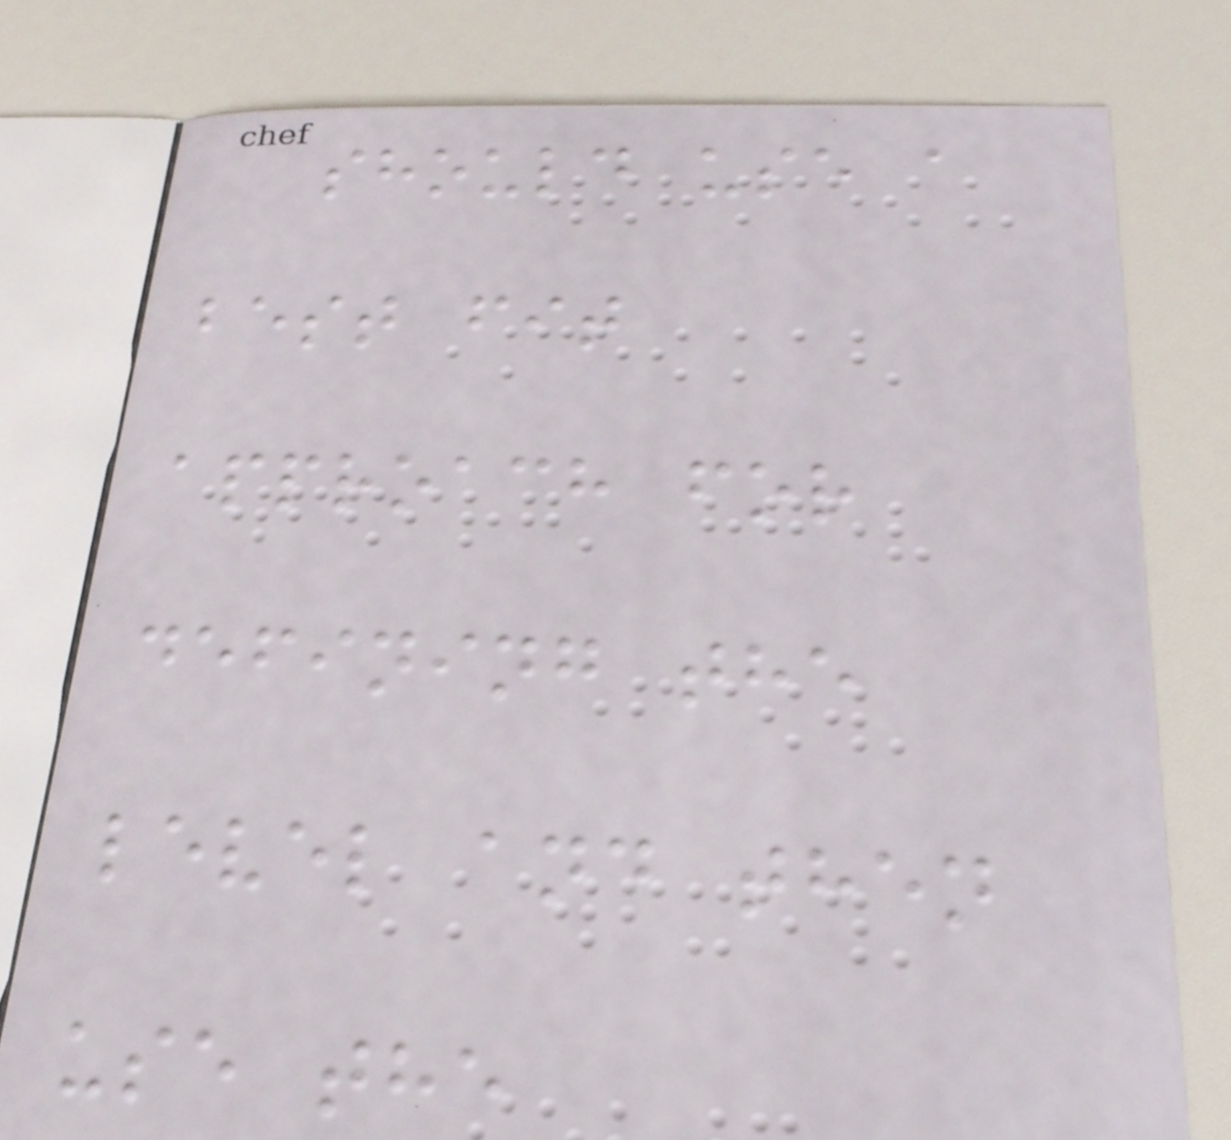should use a
best fit
approach for
defining the
level and then
use the
